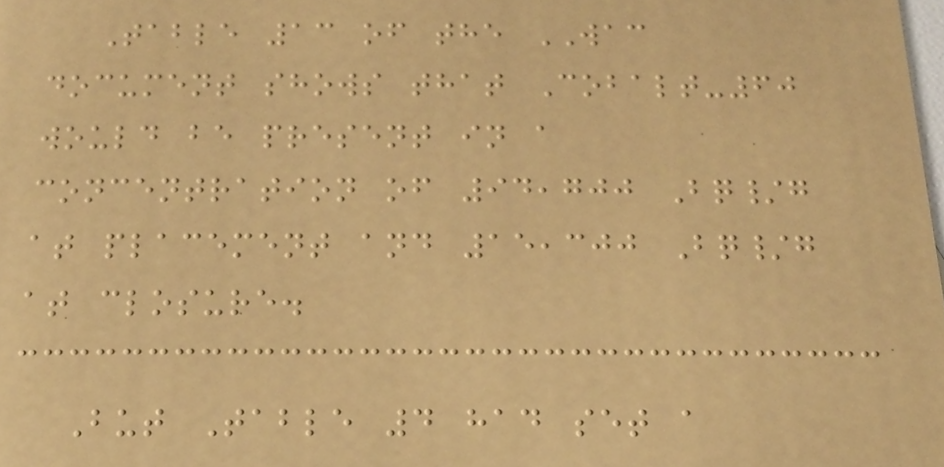Table 13 of the WAC
document shows that Cobalt-60
would be present in a
concentration of 94,700 Bq/g
at placement and 15,300 Bq/g
at closure.
But Table 4 had set a
